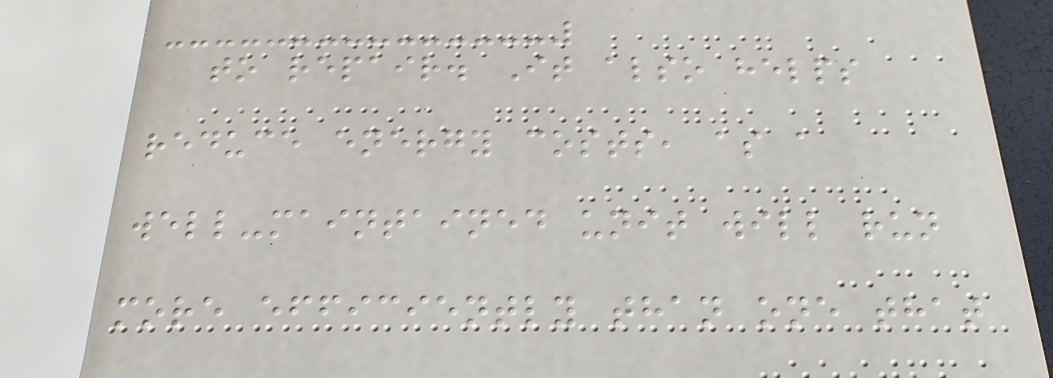to repair. It also helps
reduce energy costs, as a
well-maintained unit will run
more efficiently than one that
